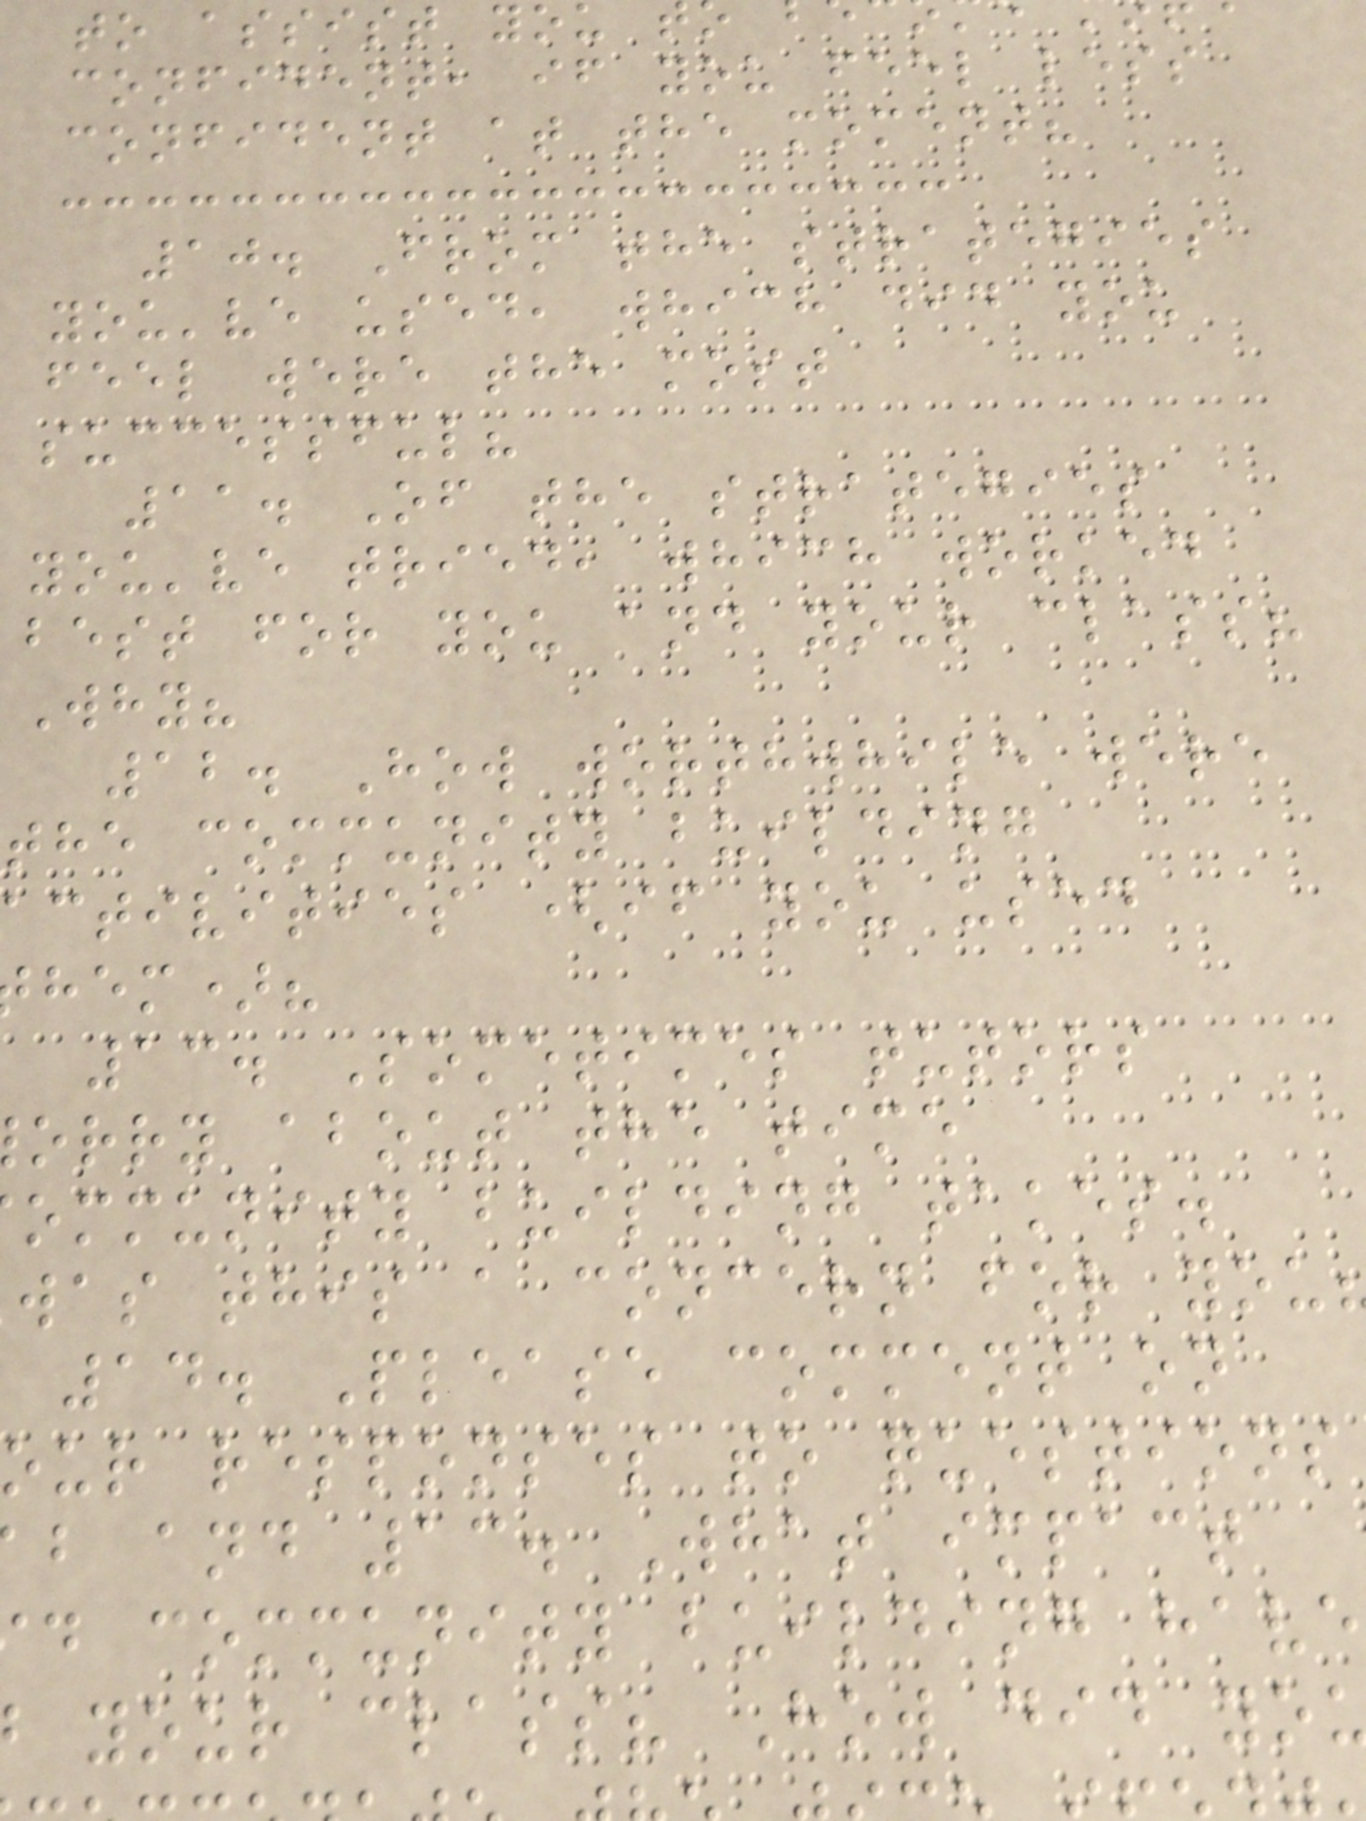to assist you
confident, if you feel less
confident at the moment?
10. From the strategies
you've used, which did you
feel were the most
successful?
11. Of the strategies
you've tried, which worked
best for you and your class?
Why?
12. How worthwhile were
the community building
activities (if you used
hem)?
13. Sometimes tutors
orry about the time
ommunity building takes.
was this a concern for you
14. Please comment on
our responses to questions
b and 13. What impact
d community building have
your class? How did yo
